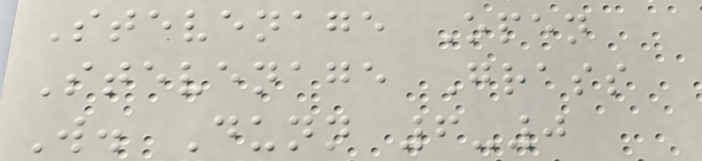Stevenage Open
Stevenage Grass
W. Dunn 6-0
